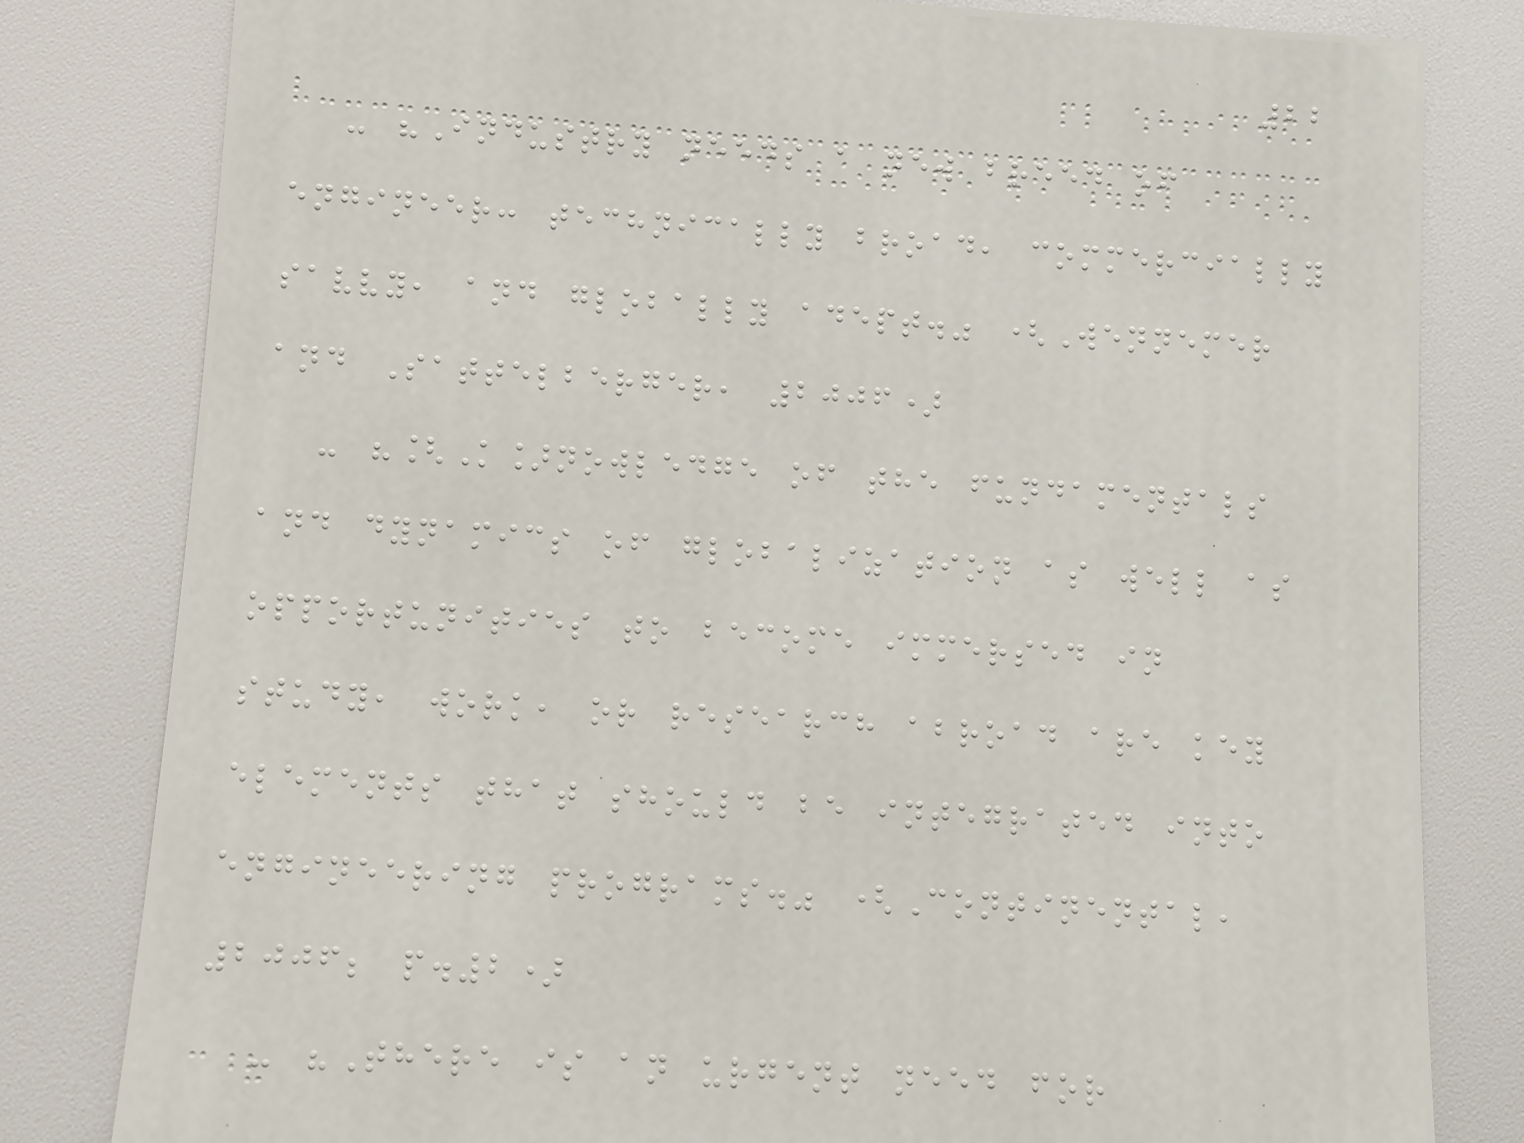22
- "Industry needs a new breed of
engineer: technically broad, commercially
savvy, and globally adept." (Wennemer
and Sattelberger, 2006)
- "[K]nowledge of the fundamentals
and dynamics of globalization as well as
opportunities to become immersed in
study, work, or research abroad are key
elements that should be integrated into
engineering programs." (Continental,
2006; p.2)
- "There is an urgent need for
